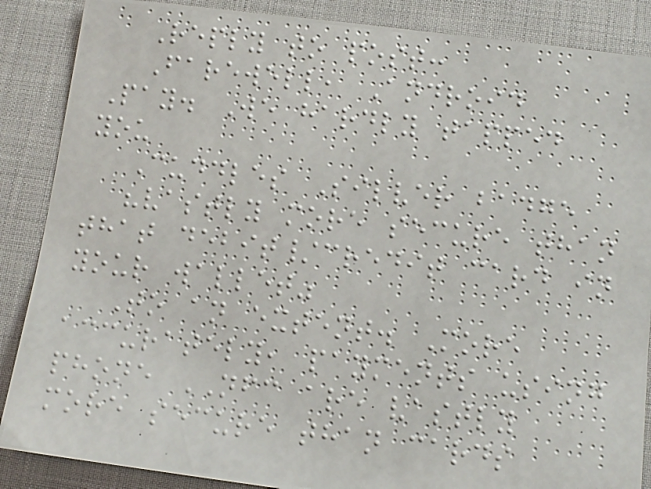Reply to post:
Farewell, Android
Pay. We hardly tapped
you
Cuddles Silver badge
"vastly more secure than
that debit/credit card in
your wallet"
To an extent. More
accurately, payments using
phone NFC are vastly
more secure than cards
